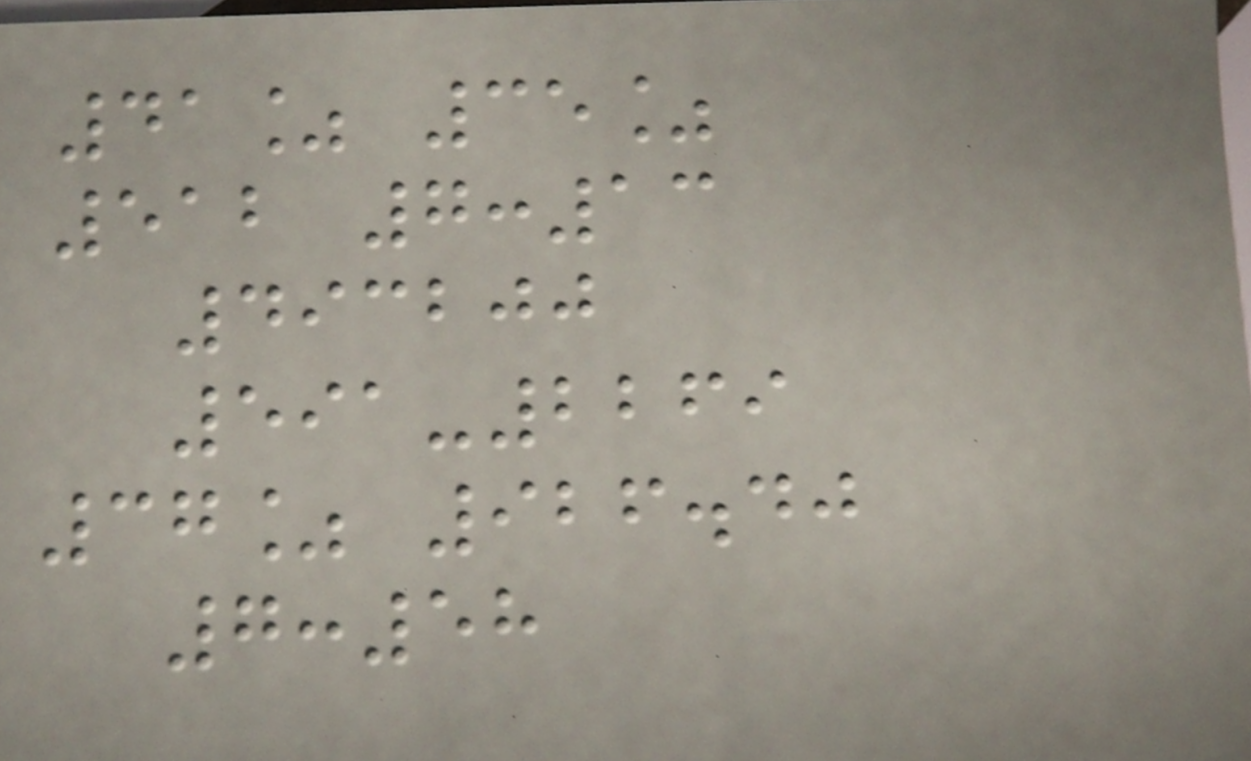41% 35%
512 7:13
493200
591-2269
37% 926.40
7:58
